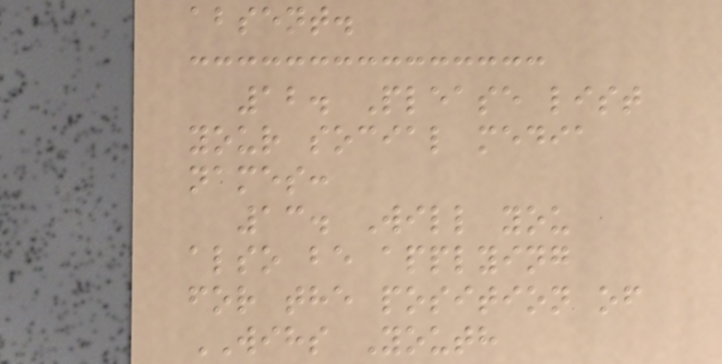absent.
12. Please list
your social media
names:
13. Will you
also be applying
for the position of
WIHS Youth
